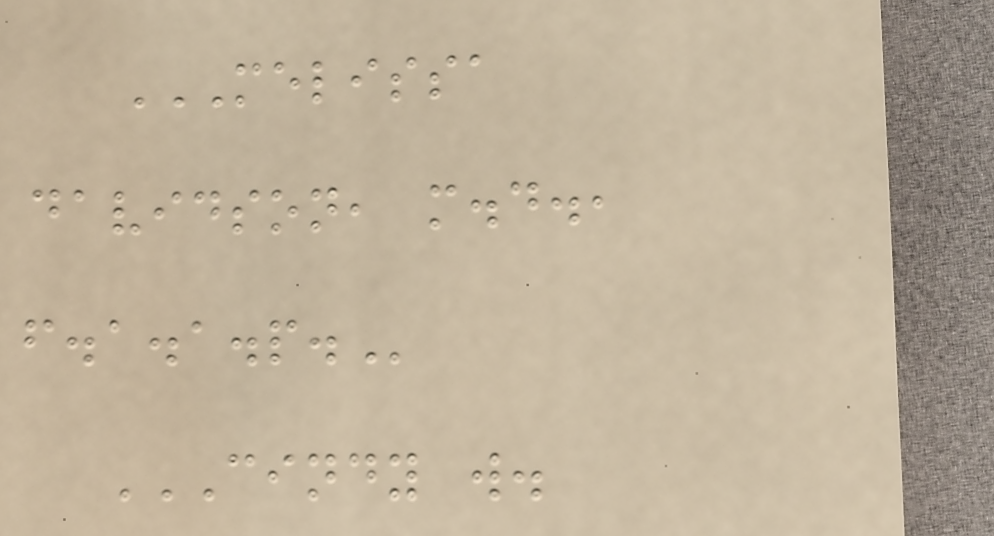MELISSA
DAVIDSON, M.D.,
F.A.A.P.
CINDY W.
